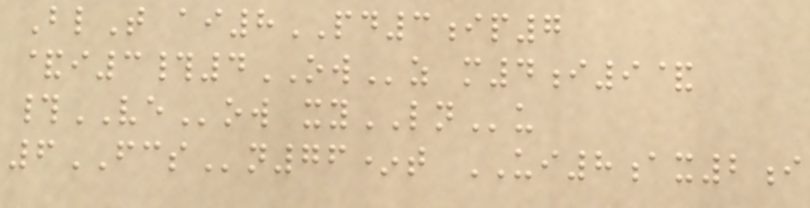BlT ai8PD3ip7
&i3#4OWz m4i9&
#VEow xyLNu
6FCSn76*t UI8ax2i
